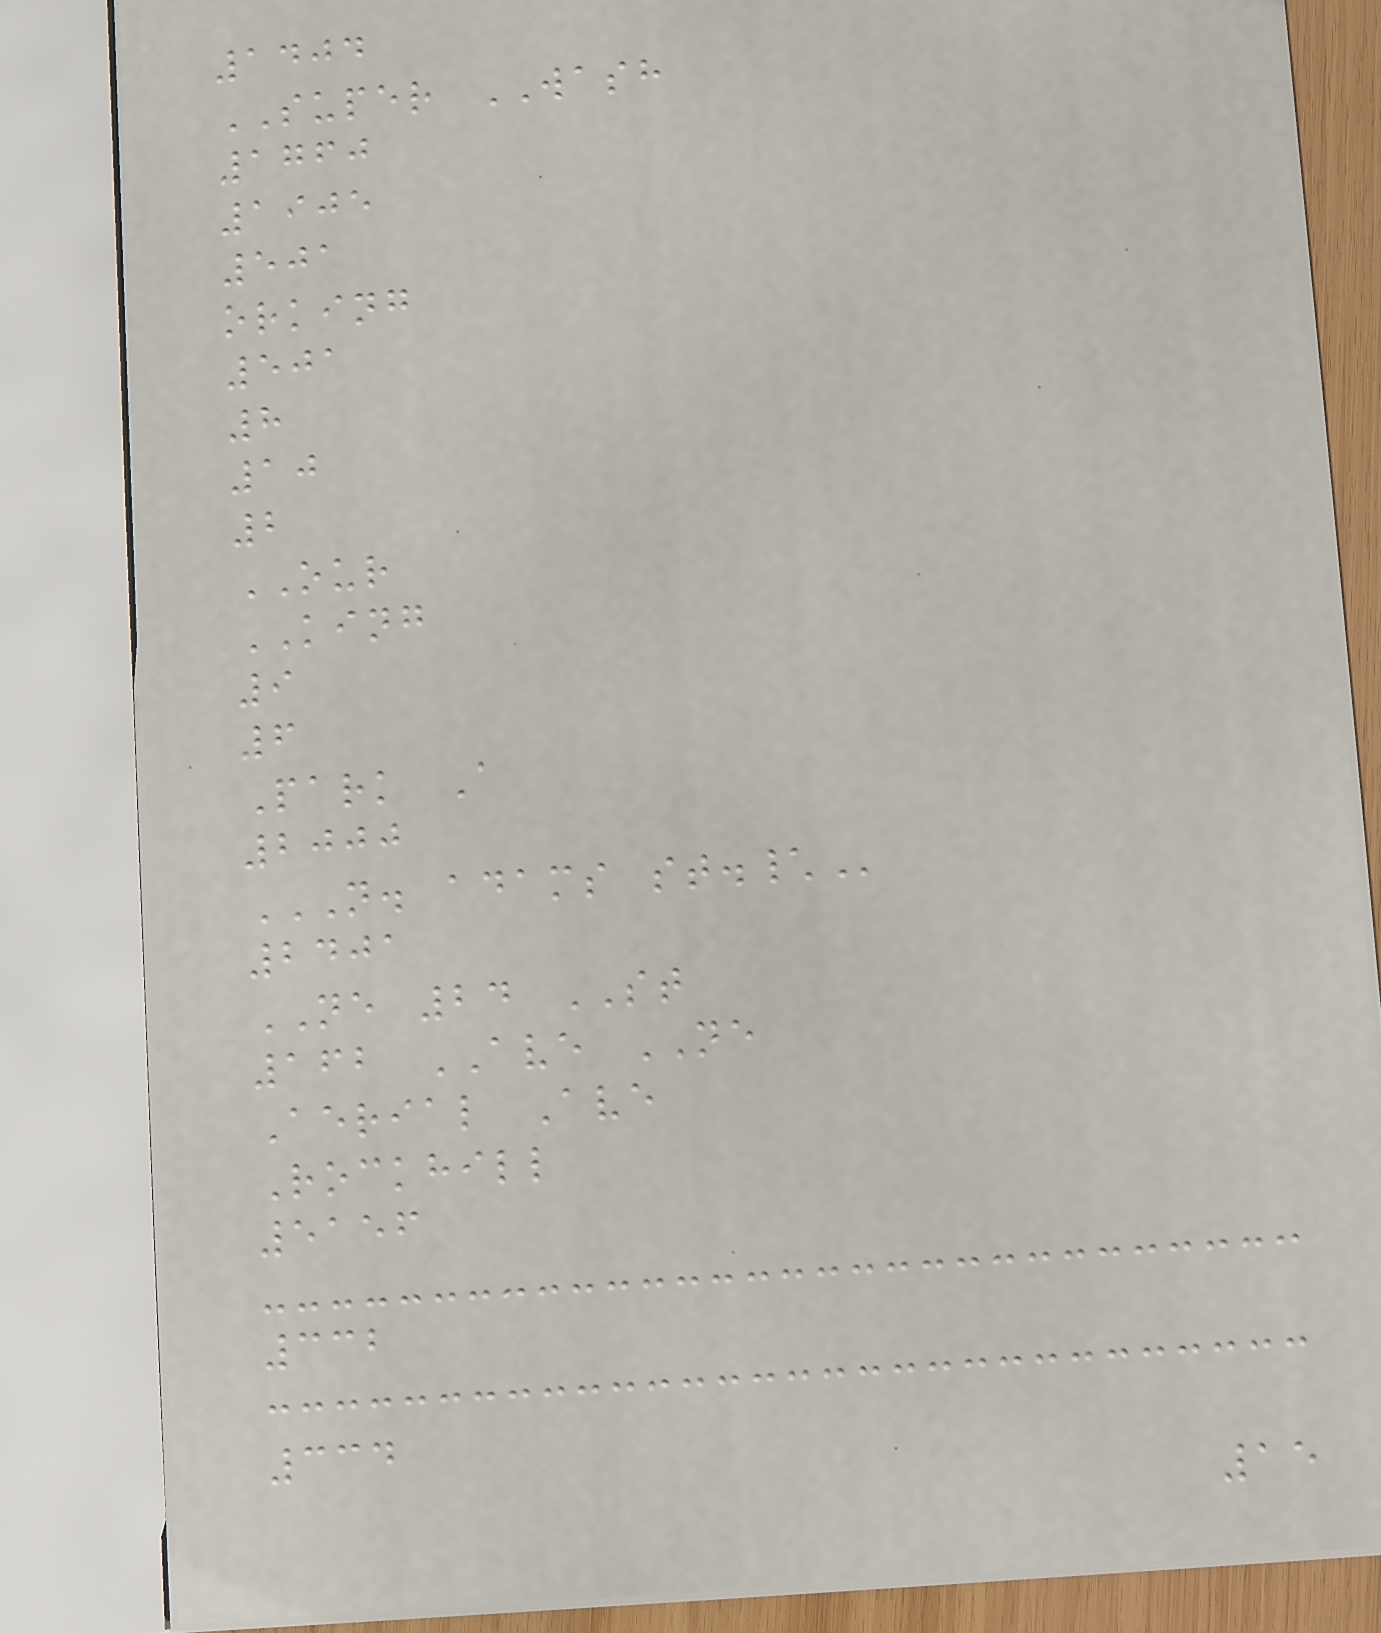1404
SUPER WASH
1760
1905
501
orking
501
8
10
2
OUR
KING
9
6
Park A
2000
N. ADAMS ST.\
2401
NE 24 ST
162 AVE NE
Aerial Ave
Rockhill
5156
332
334
15
